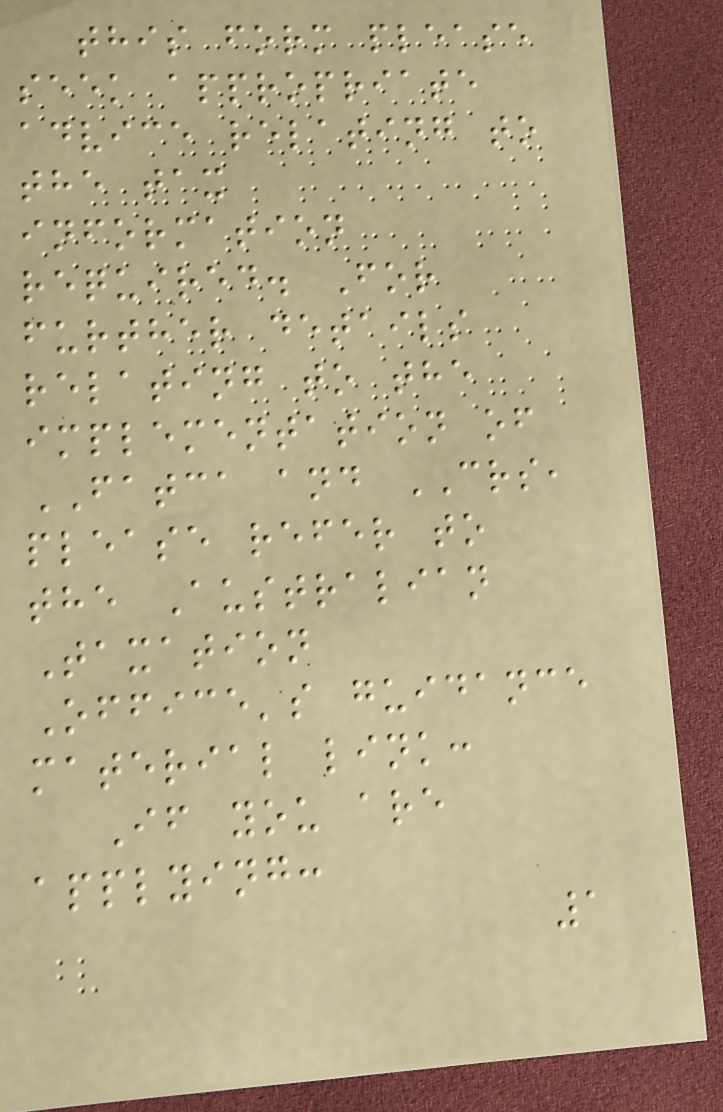this form please
seek appropriate
advice relating to
the tax
information
required. For
further details
relating to the
implementation of
FATCA and CRS,
please refer to
the Australian
Taxation
Office's guidance
material link:
If you are
applying:
1
